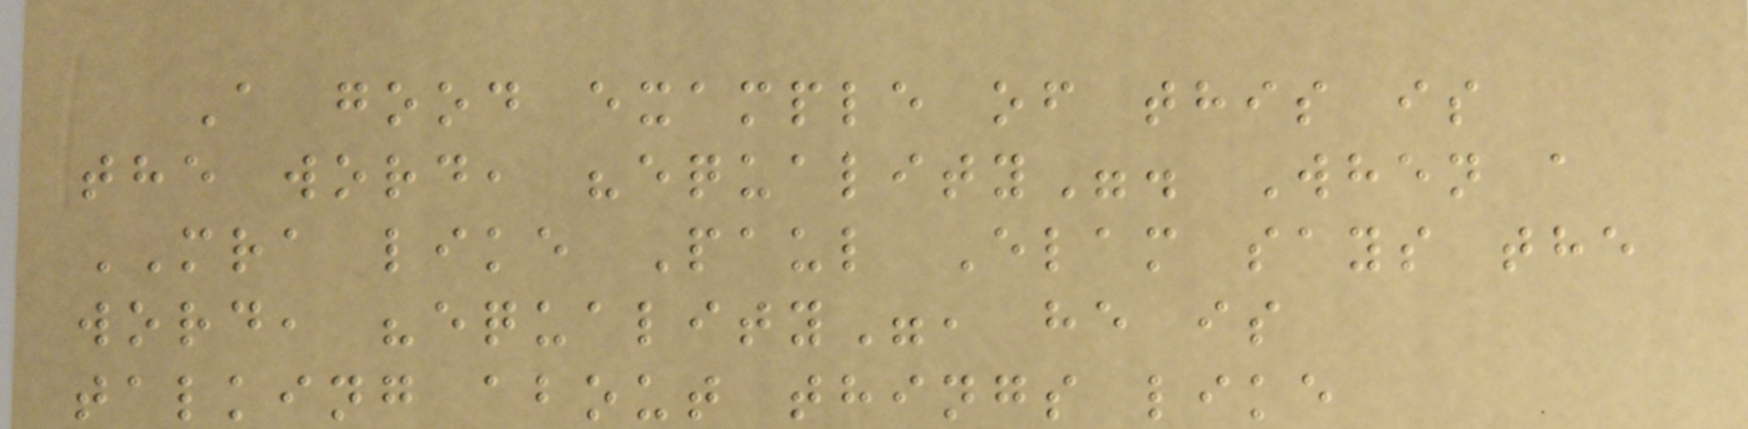A good example of this is
the word, "equality". When a
MRA like Paul Elam says the
word, "equality", he is
talking about things like
